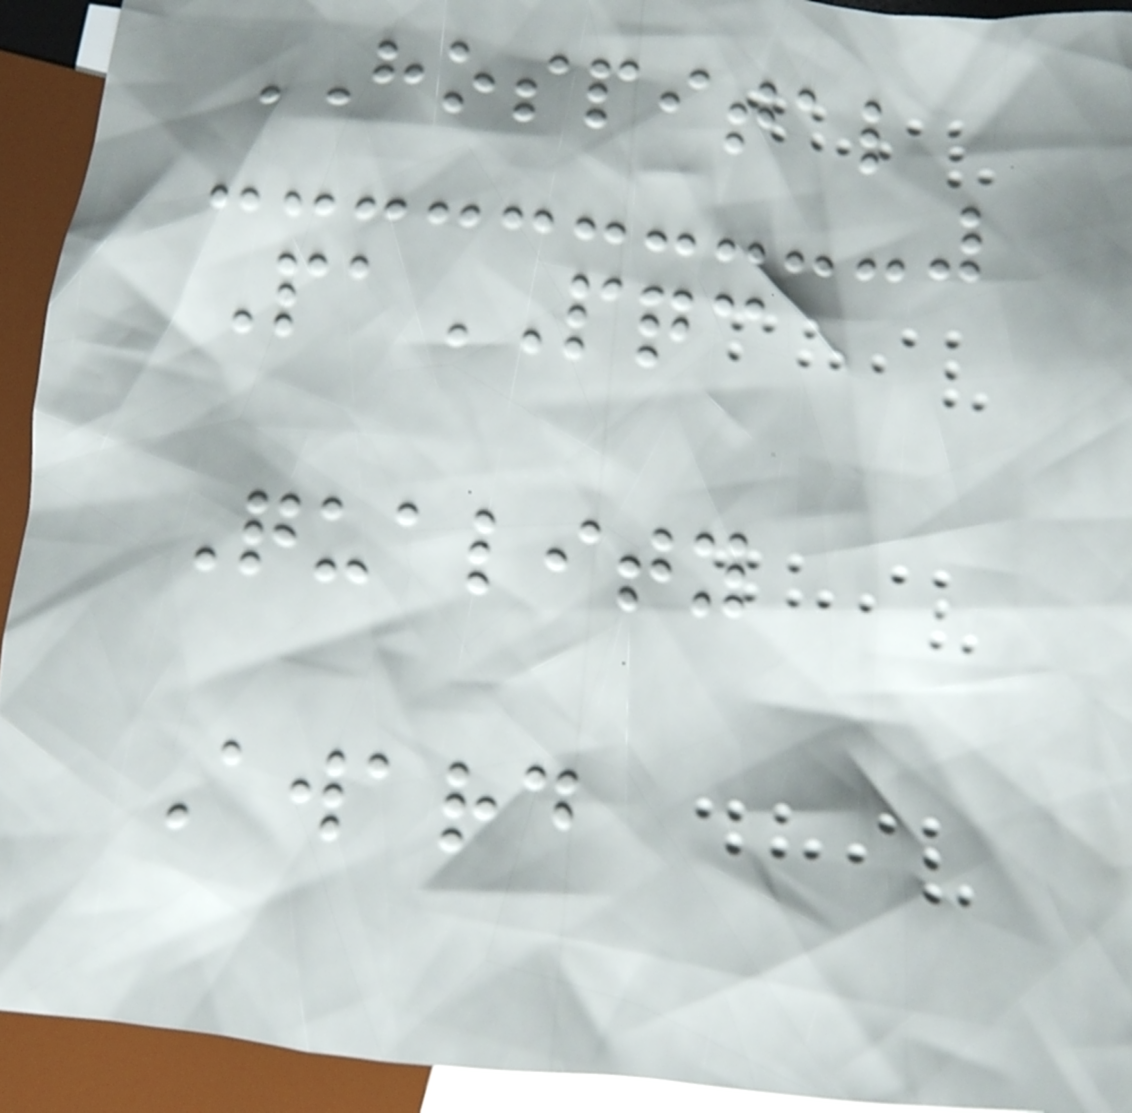HOSPITAL
PaPQC
Quality
Award
